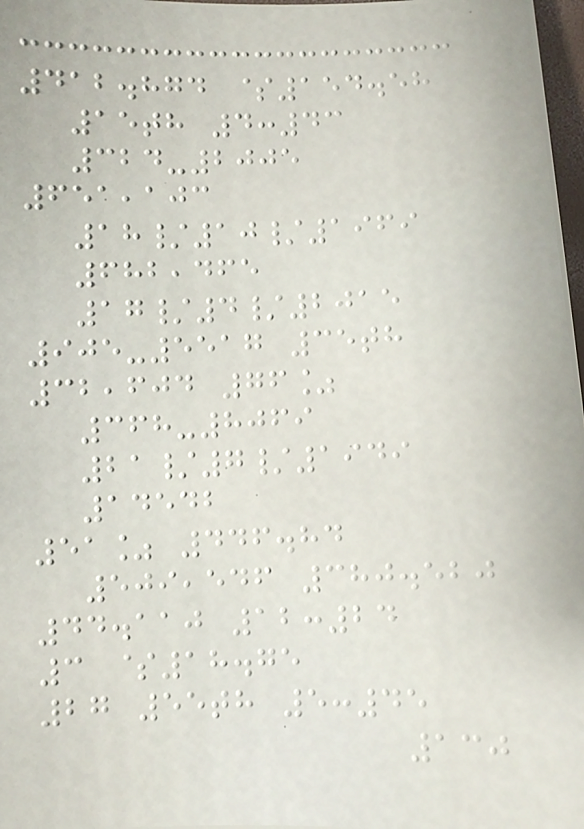412.874 $154.58
15th 4:43
324-2005
651,103
18/10/1969
682,465
17/4/2015
905-5517 35th
32,604 76%
368-8069
21/7/1949
14542
51% 446.84
509,546 380.520
44.110 12:24
3 $18.75
27 55th 5:45
130
